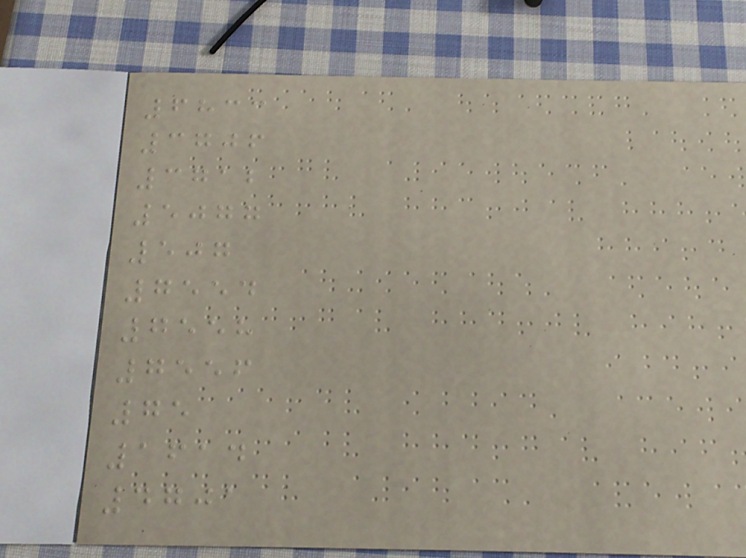6833
3706
3712
5077
507
7554
7558
7556
75
1614
4701
